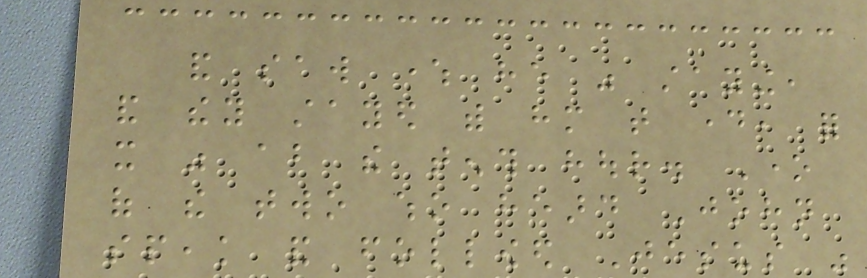and saw where he was staying,
and they stayed with him that day, for
it was about the tenth hour. One
of the two who heard John
speak and followed Jesus was
